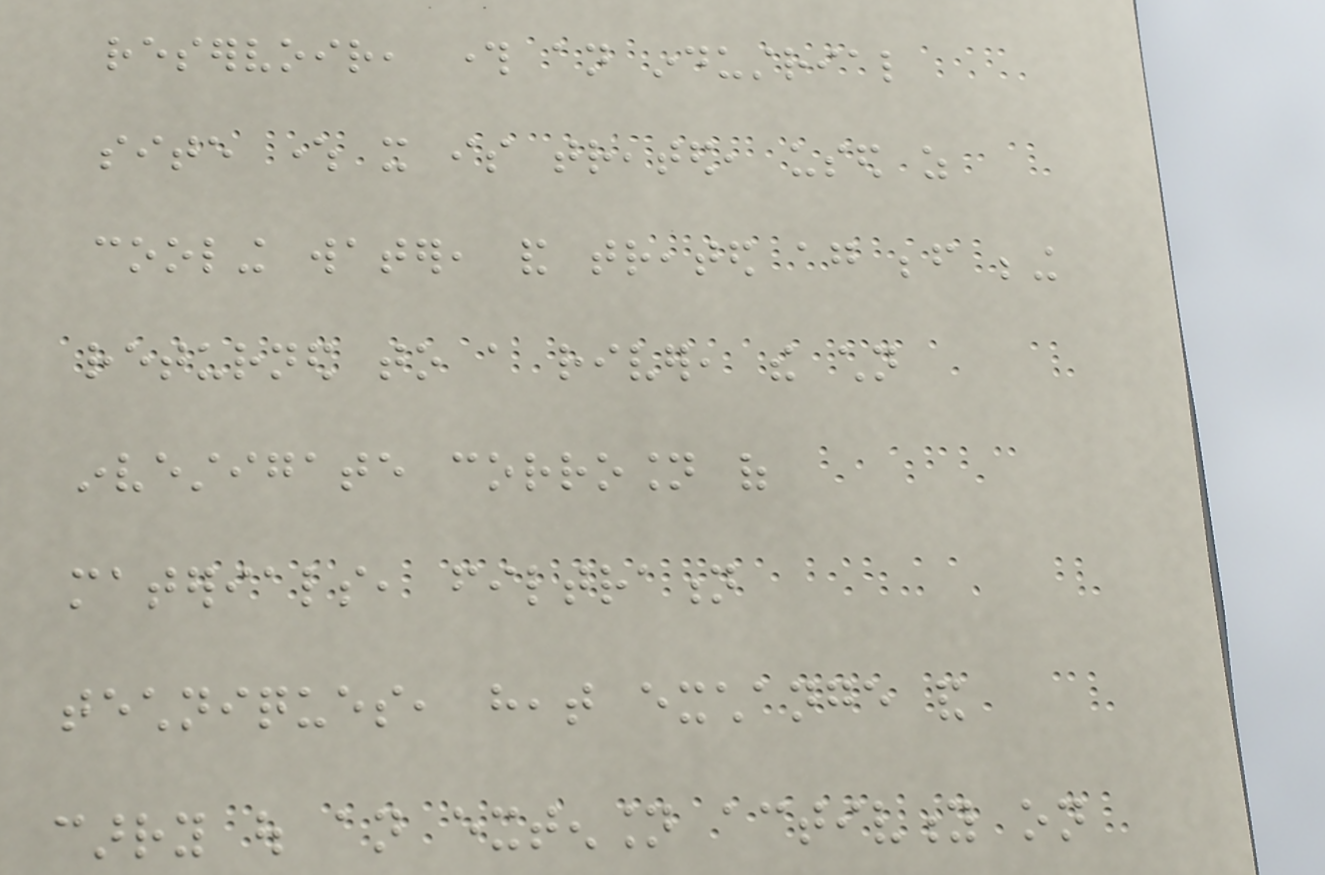reservoir, through an industrial
site where it is treated, used as
cooling water, and treated again before being
returned to a river, the children
investigate corrosion of
materials, filtration
techniques, heat exchange and
carry out an extension activity on
